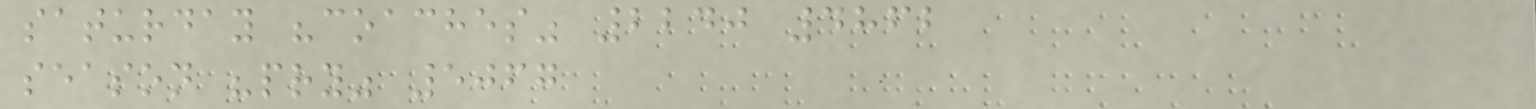saturday "coaches" 2240 4862
season "pry" 5067
